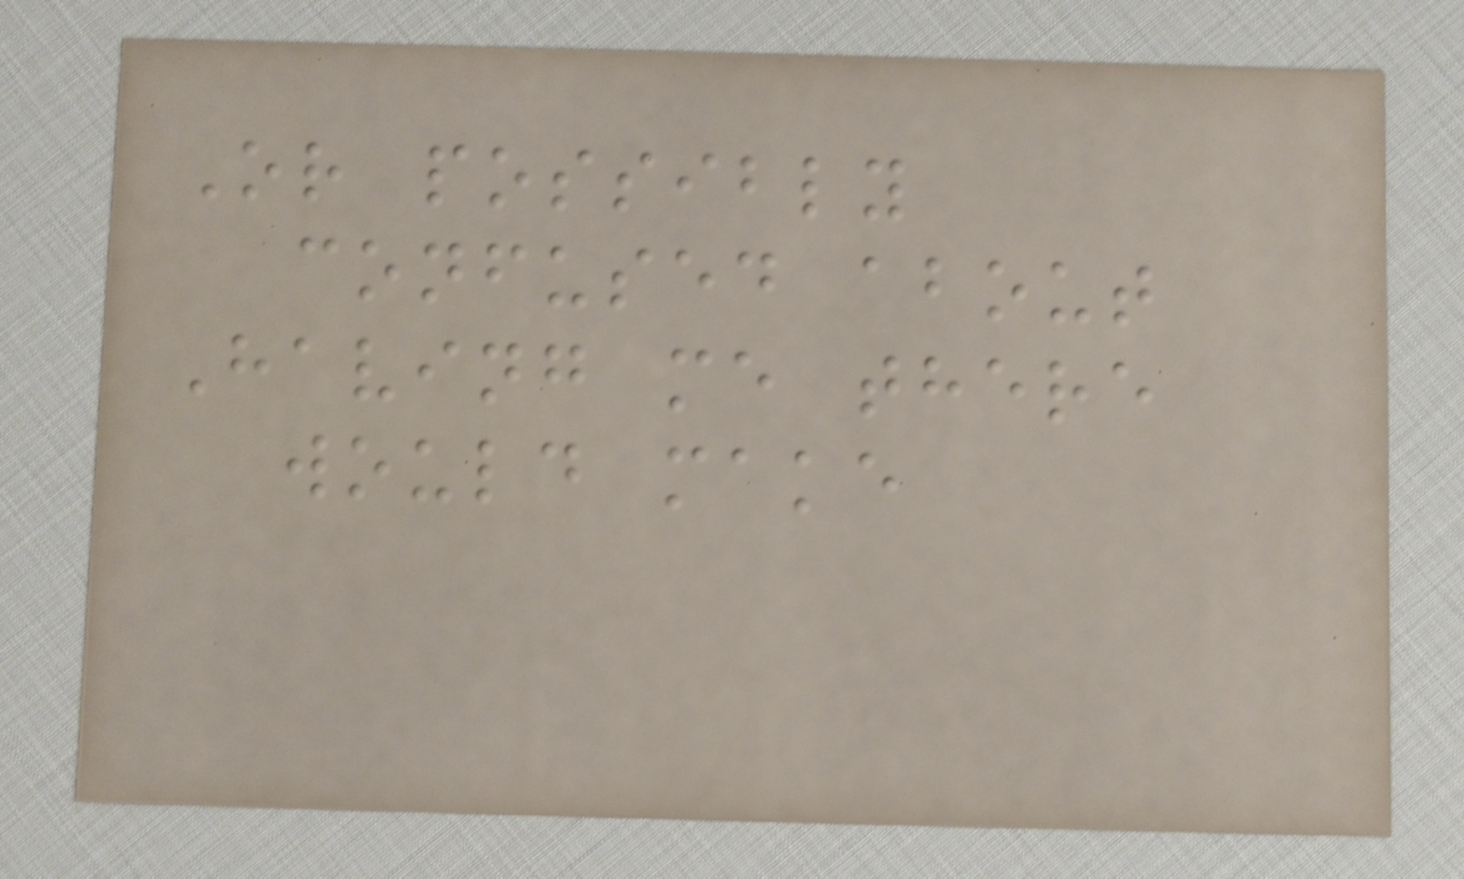Or possibly
confused about
Having me there
would make
